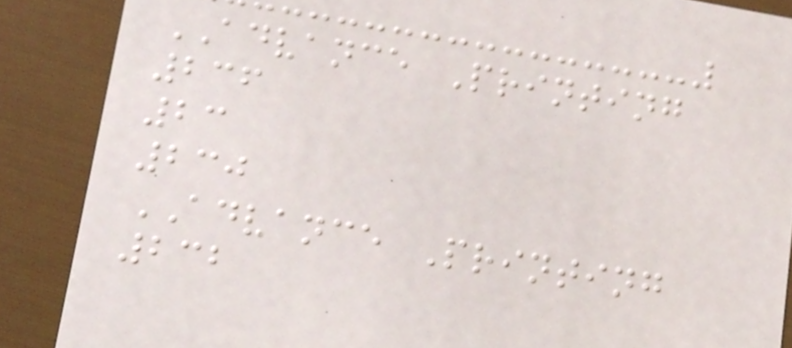ADVANCE Printing
236
23
230
ADVANCE Printing
232
